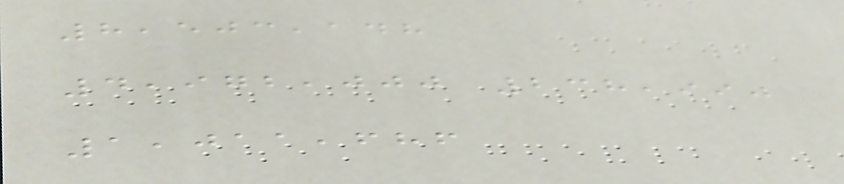8,503,148
4,972,000 238,990
1,011,686
